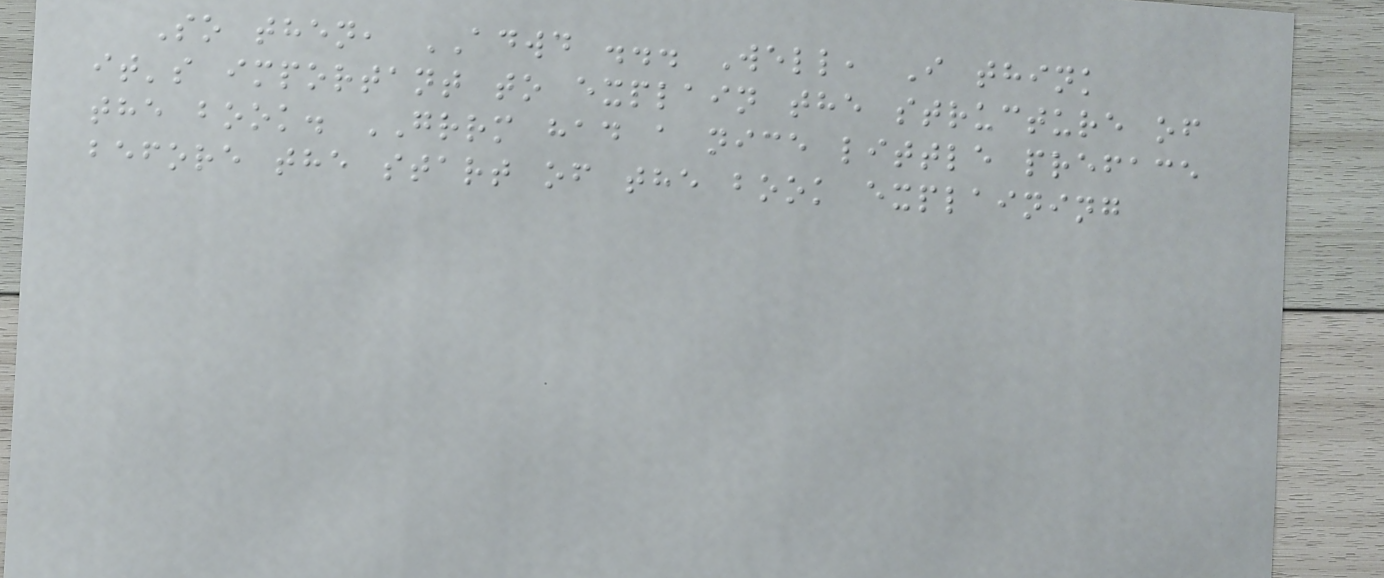So then, ADWD ... Well, I think
it's important to explain the structure of
the book. GRRM had a nice little preface
before the start of the book explaining
